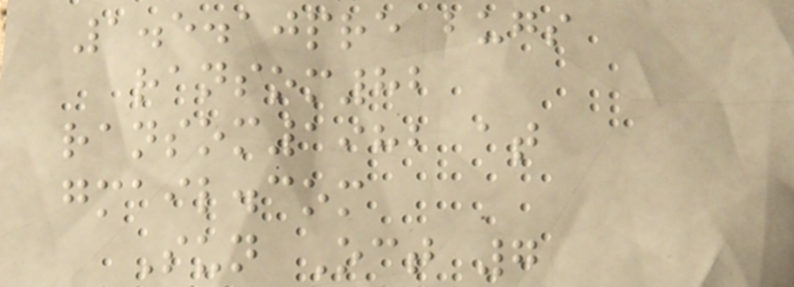1.5.10pre bugs
ransom82
ransom1982 at
gmail.com
Sun Oct 7
